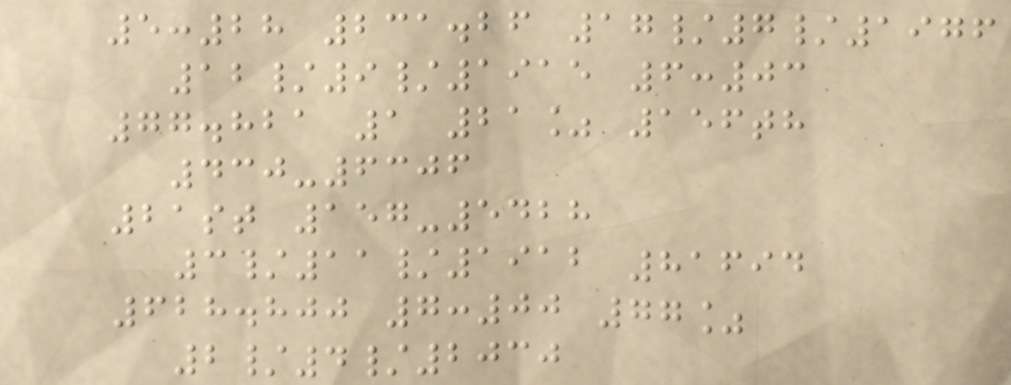5:28 231.26 17/7/1976
12/9/1915 6:03
77.821 1 21% 156th
430-6306
21st 157-5428
3/11/1912 81694
628.800 7:00 77%
2/4/2030
